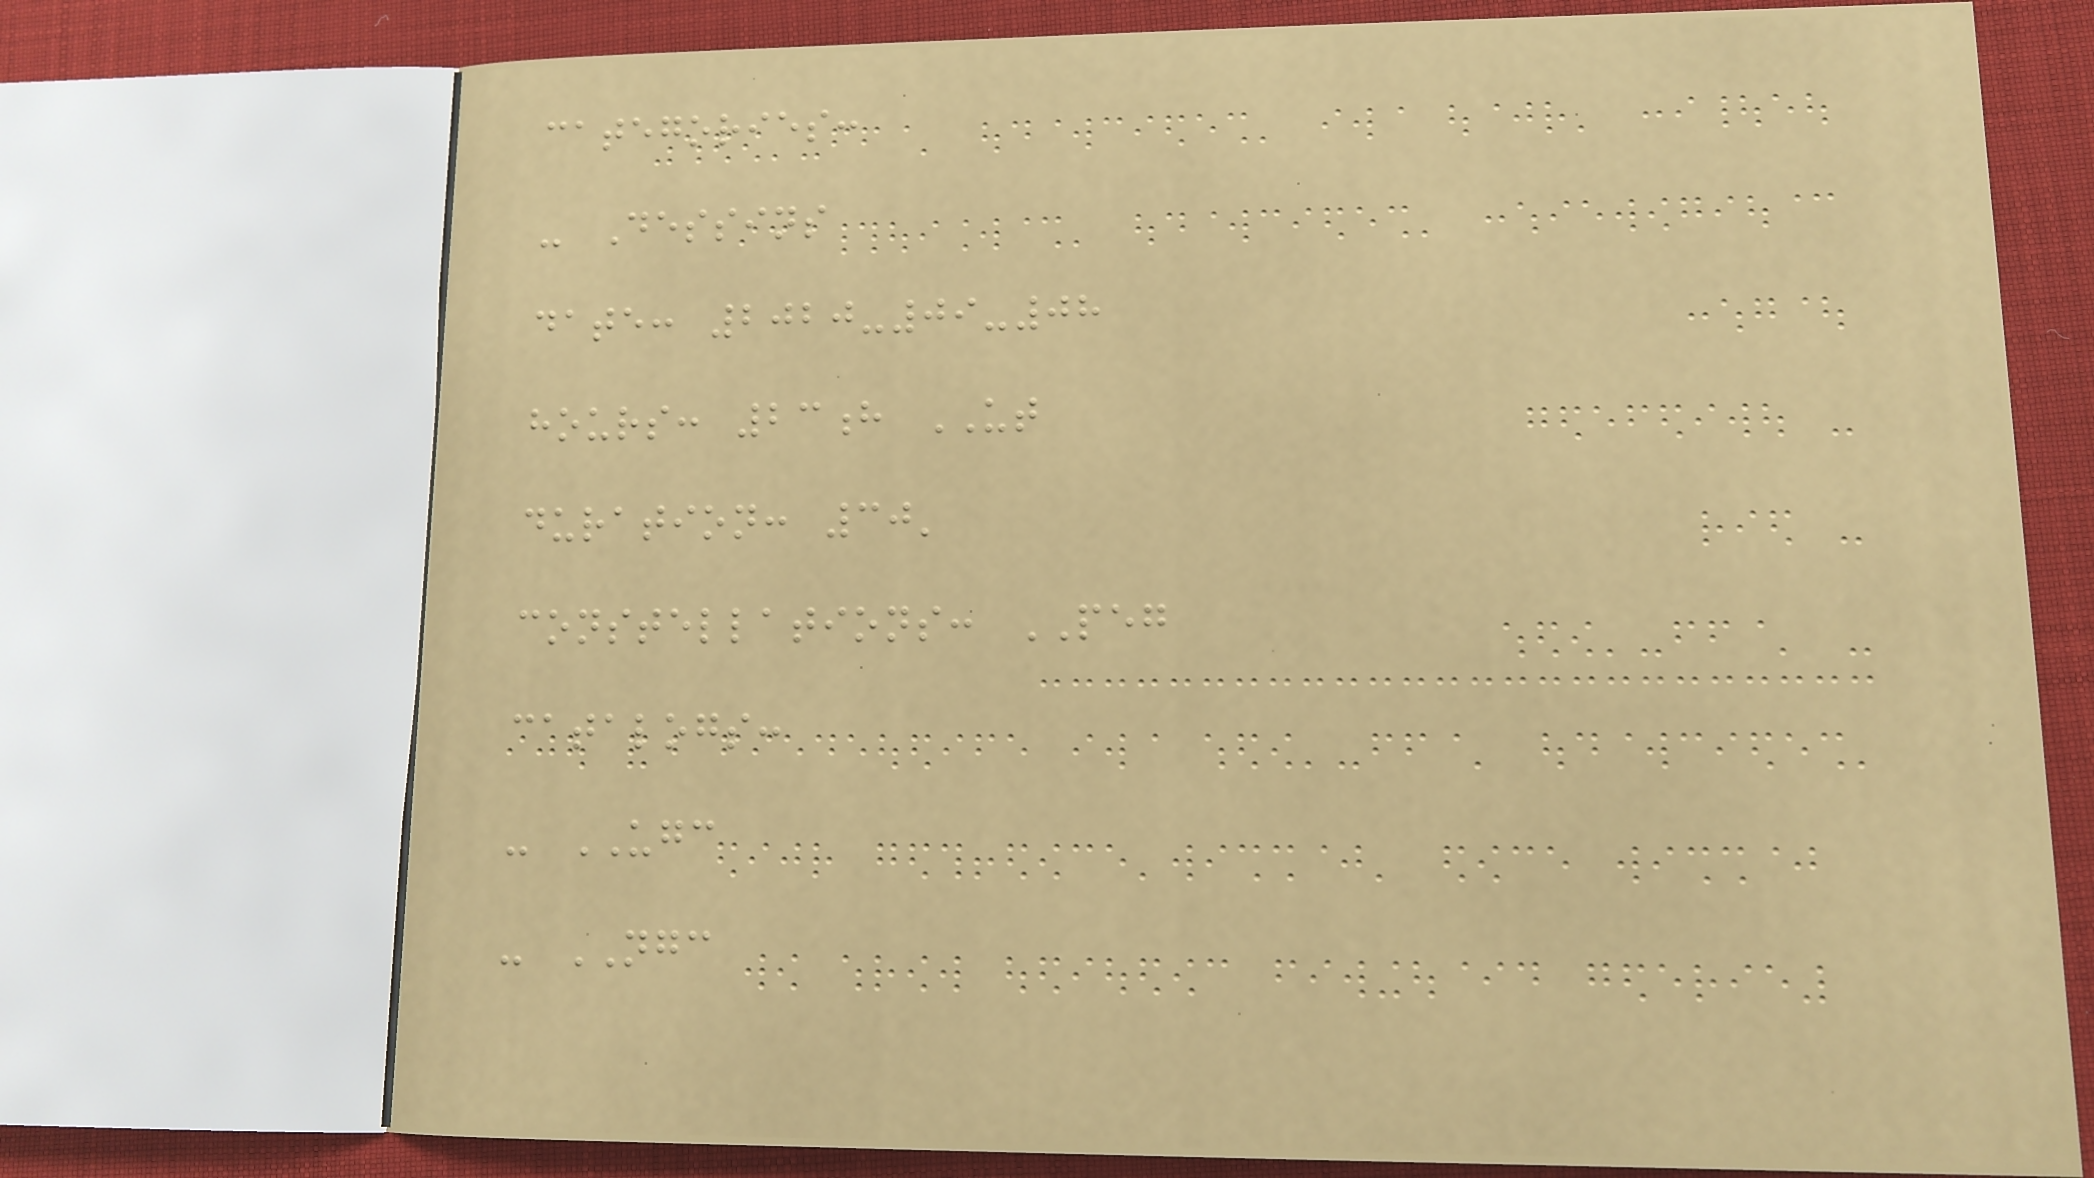categories:
- Dessins
date: 2020-09-08
hours: 23h UT
duration: 30'
constellations: PEG
catalogs:
- UGC
- NGC
